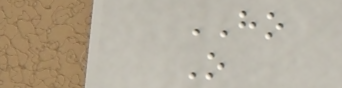HO
O
